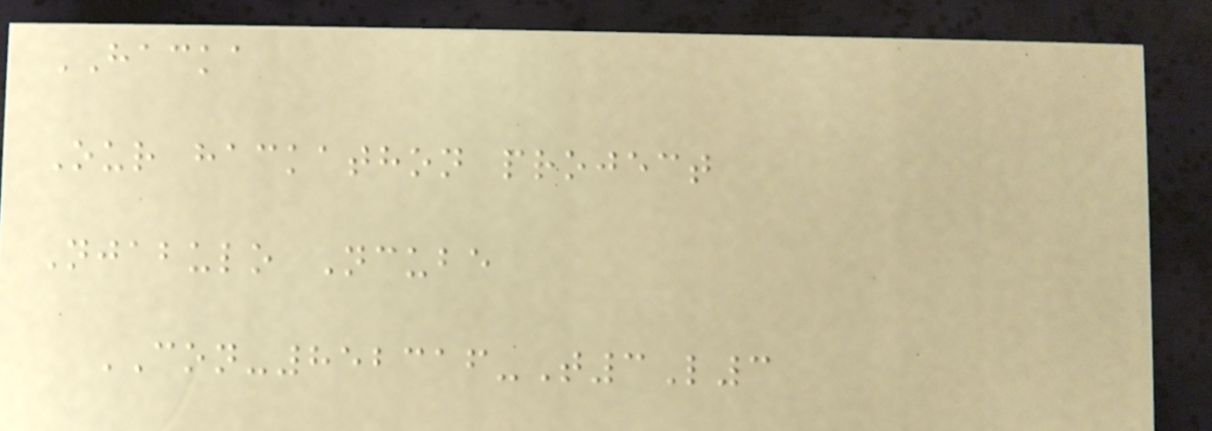HACKA
Our hackathon project
Njabulo Ncube
CON-852316-T3L3
